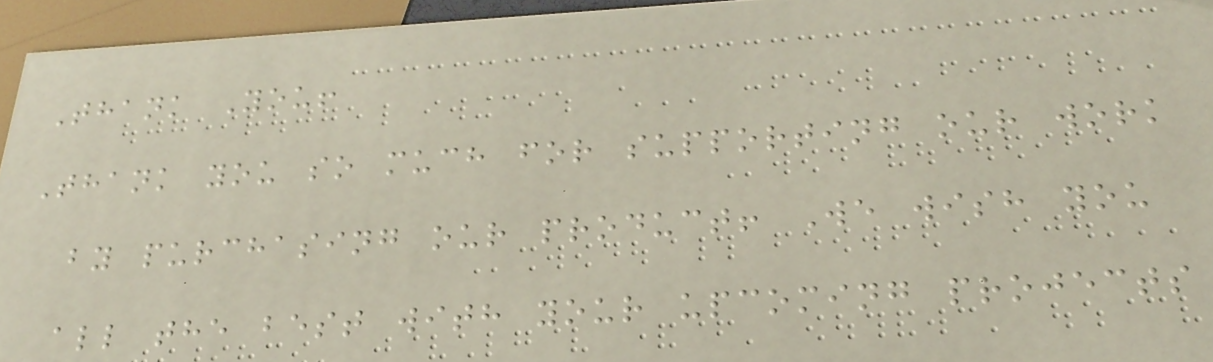Thank You!
Thank you so much for supporting our work
by purchasing our product! We wish you
all the best with your upcoming projects
